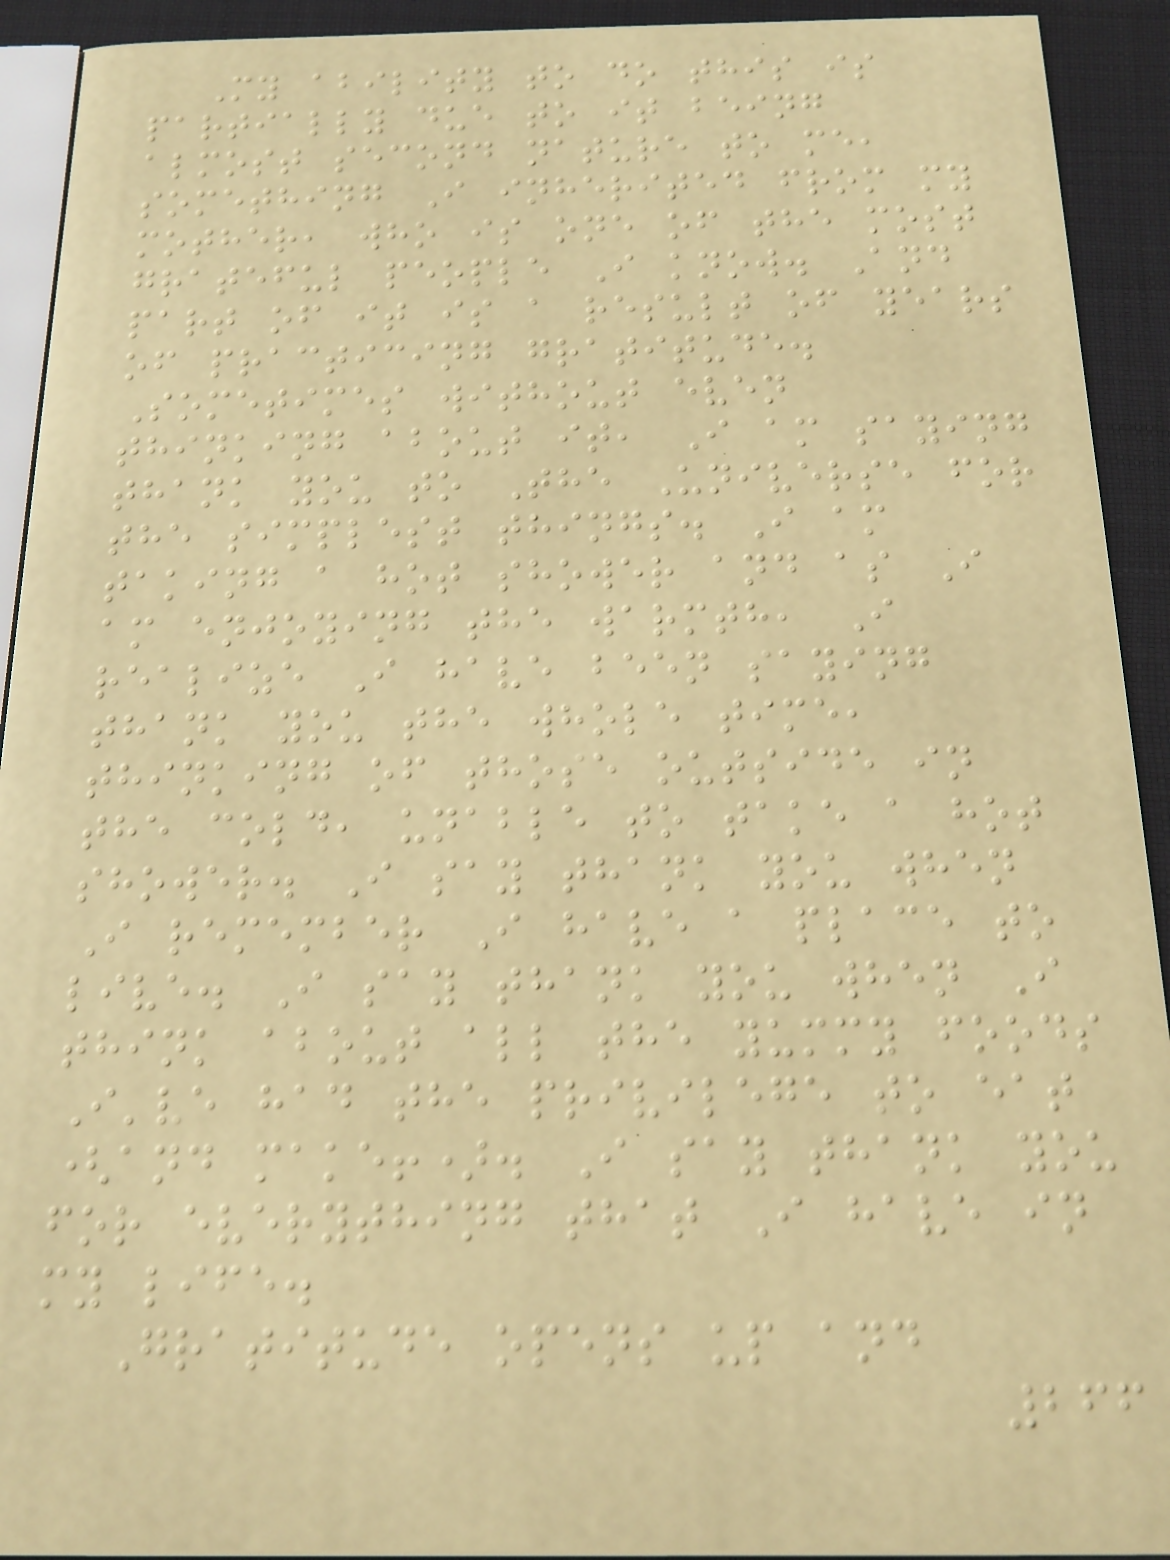My ability to do this is
partially due to it being
almost second nature to me,
something I inherited from my
mother, who is one of the most
grateful people I know. And
part of it is a result of years
of practicing gratitude.
Sometimes without even
thinking about it, I am saying
thank you to The Universe for
the simplest things. I am
taking a hot shower and as I
am enjoying the warmth, I
realize I have been saying
thank you the whole time,
thinking of those outside in
the cold, unable to take a hot
shower. I say thank you when
I remember I have a place to
live. I say thank you when I
think about all the yummy foods
I've had the privilege to eat
(and make!). I say thank you
for everything that I have in
my life.
Gratitude opens up and
266
